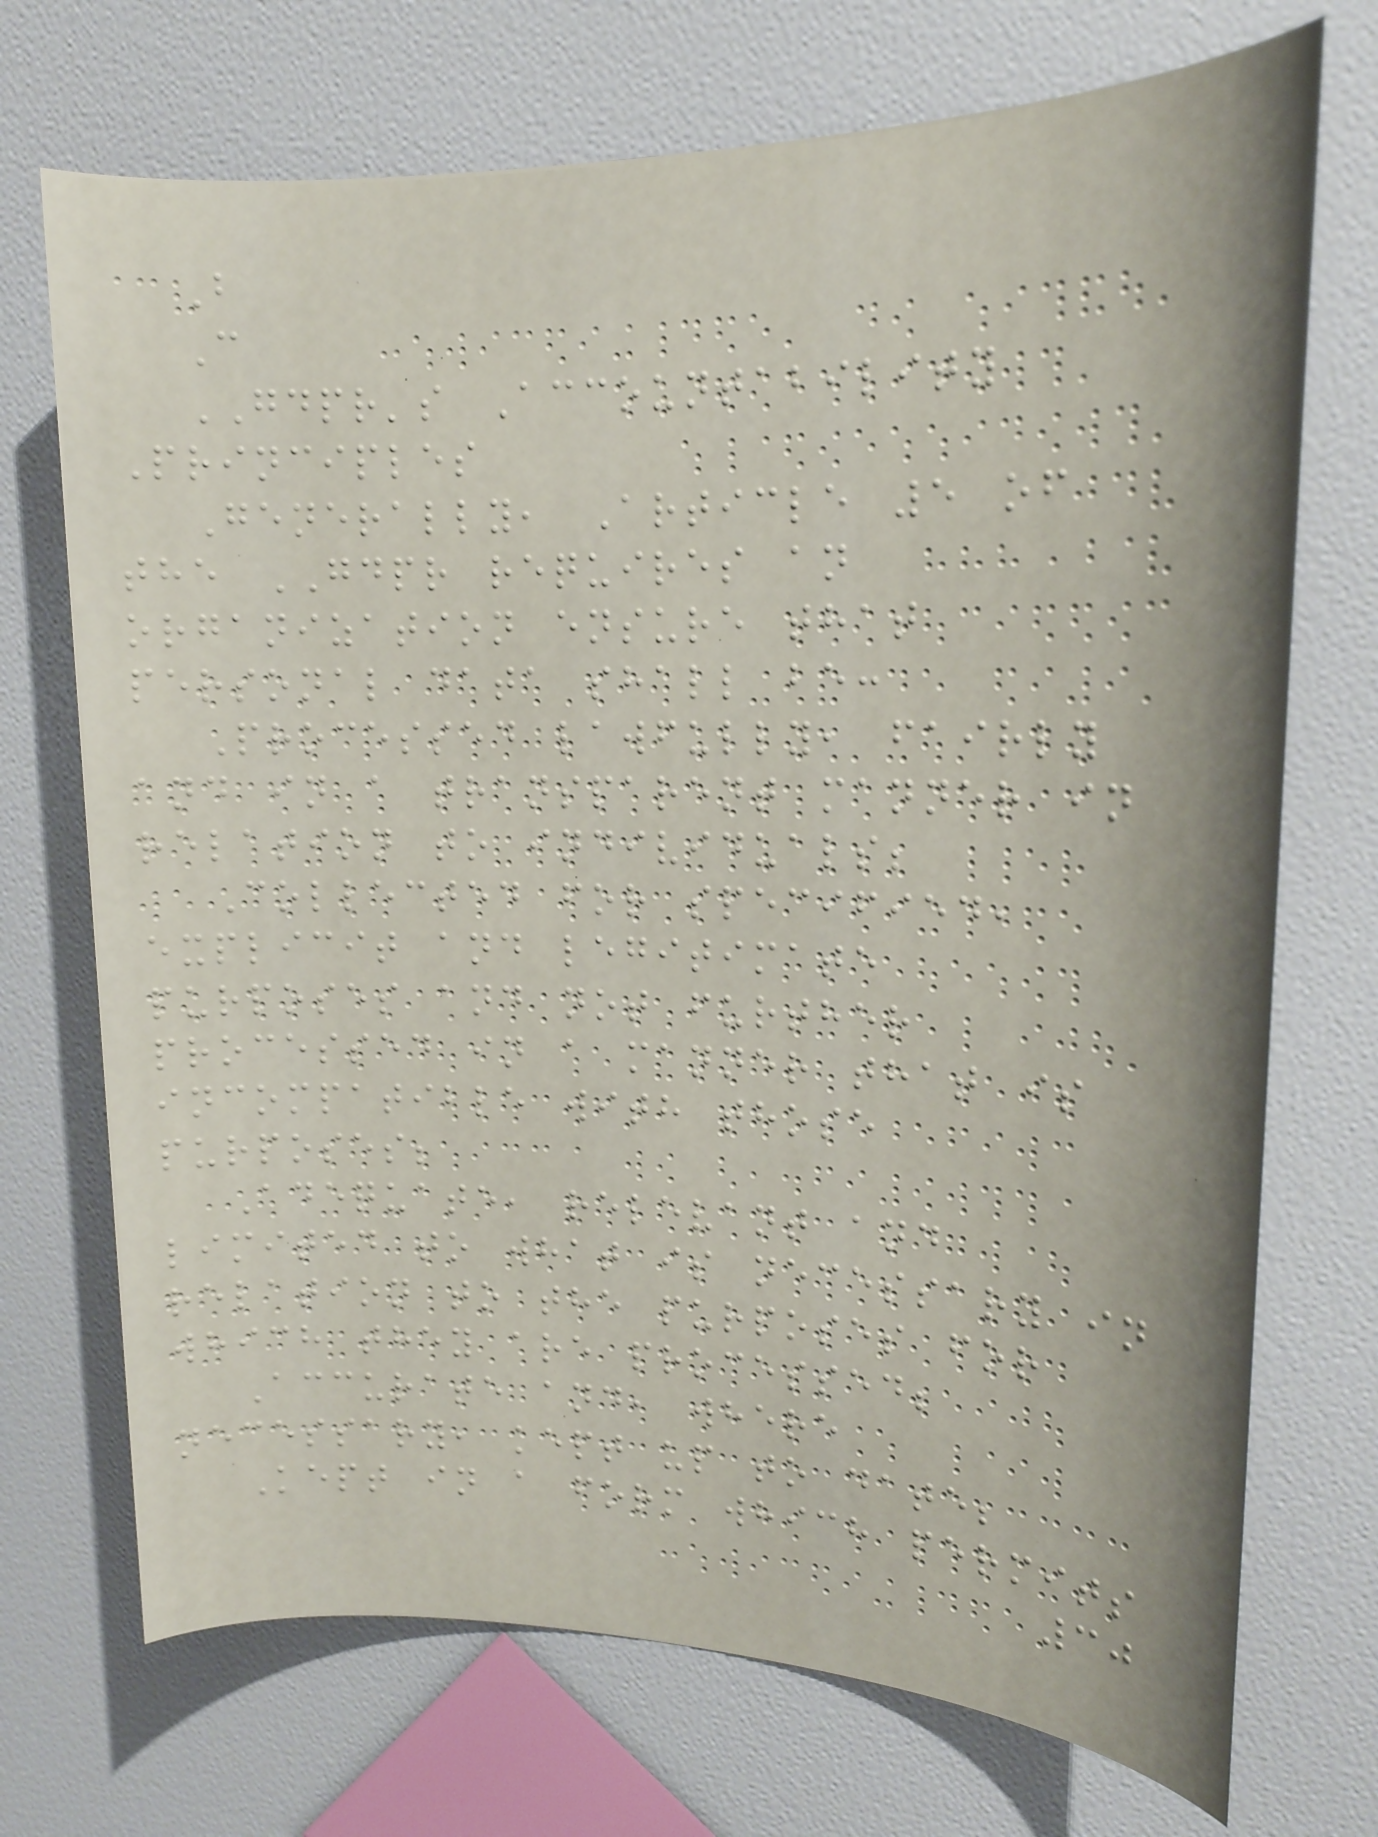B
C
GDPR's Accountability
Principles
Generally, Article 5 of
the GDPR requires an
organization ensure that
personal data shall be:
Processed lawfully, fairly
and in a transparent manner in
relation to individuals;
Collected for specified,
explicit and legitimate
purposes and not further
processed in a manner that is
incompatible with those
purposes;
Adequate, relevant and
limited to what is necessary in
relation to the purposes for
which they are processed;
Accurate and, where
necessary, kept up to date;
Kept in a form which permits
30
